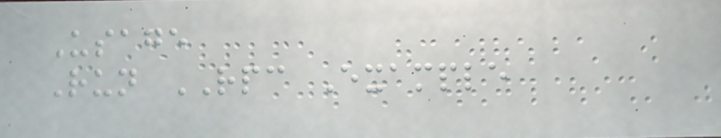Usage
Run RPC Example
